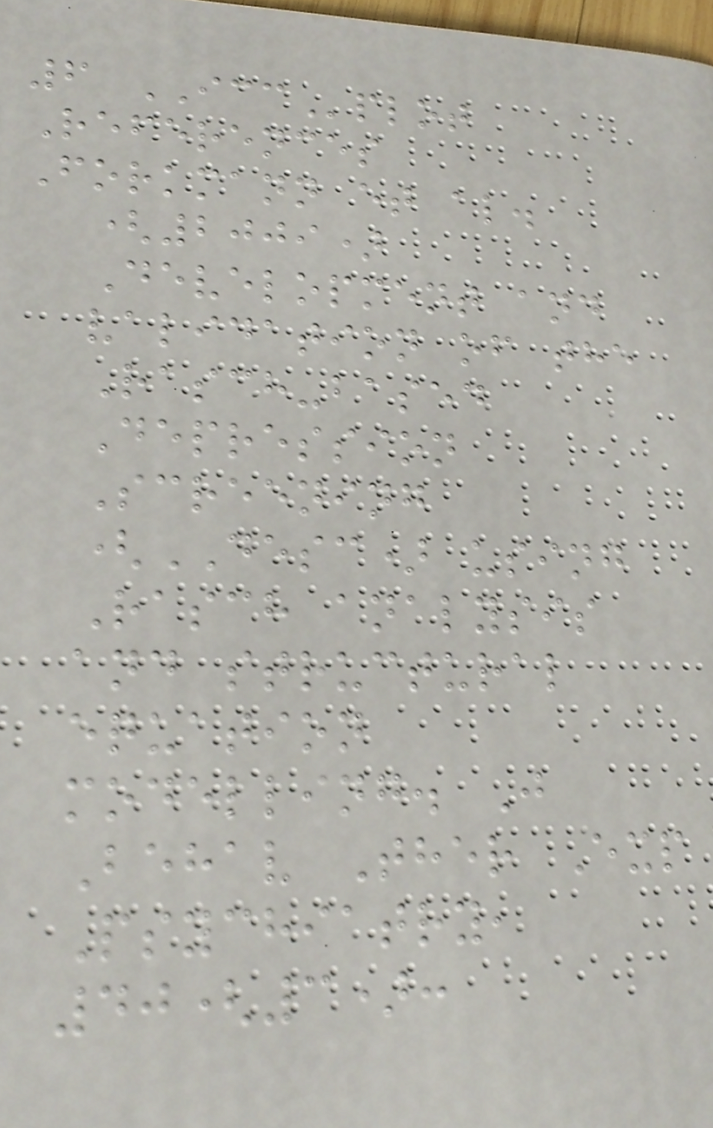6 ICCplot
References
Forkmann et al.
(2009)
Development and
validation of the
Rasch-based
Depression
Screening
(DESC) using
Rasch analysis
and structural
equation
modelling. J
Behav Ther Exp
Psychiatry,
40(3):
